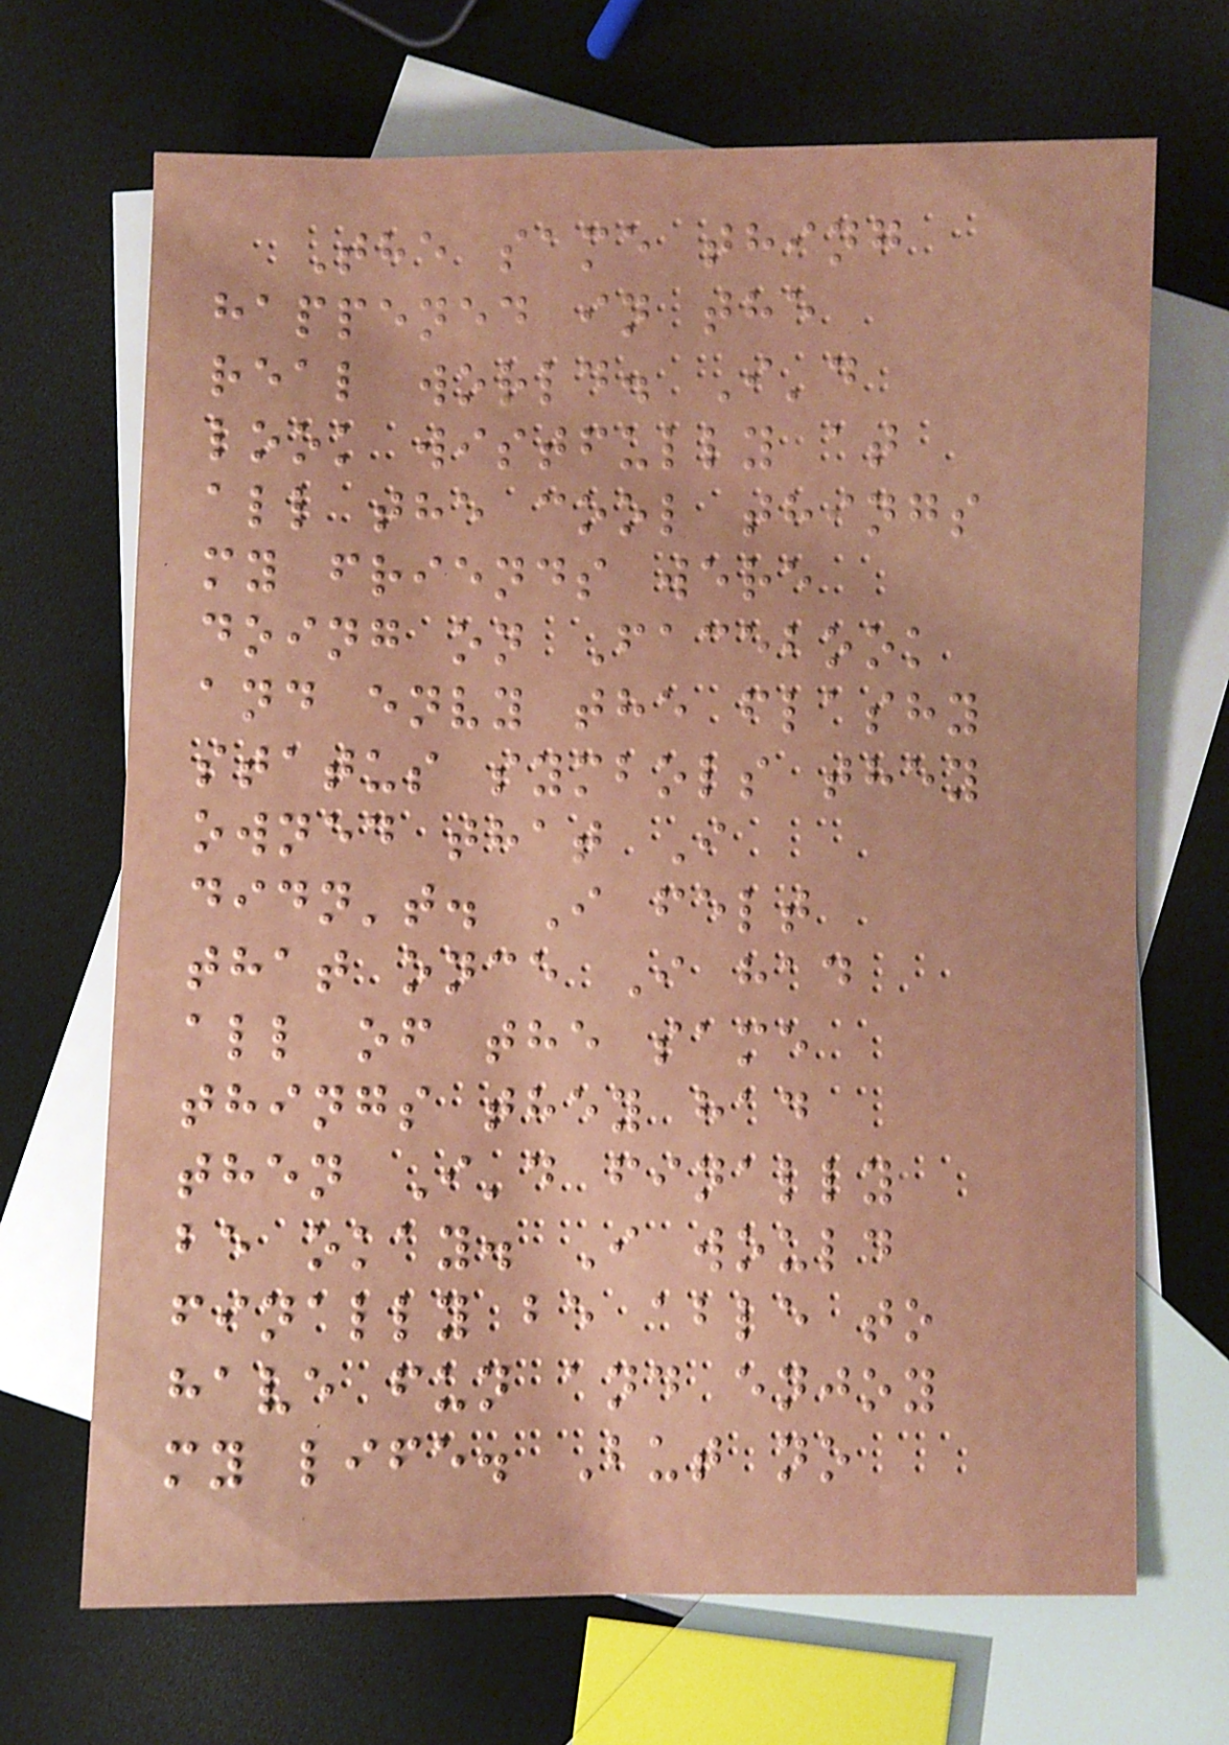The same thing
happened in the
real world. I'd
look wistfully at
all the cool things
my friends were
doing on Facebook
and envy the flashy
status symbols they
owned that I
didn't. I felt
that once I had
all of the same
things they had
then I'd finally
be okay. I would
finally be able to
have fun and enjoy
my life. But no
